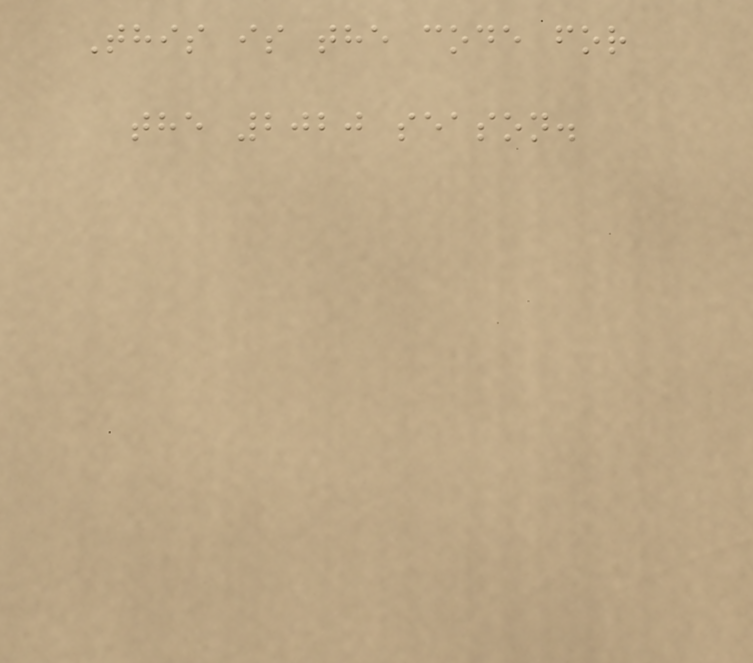This is the code for
the 2020 season.
